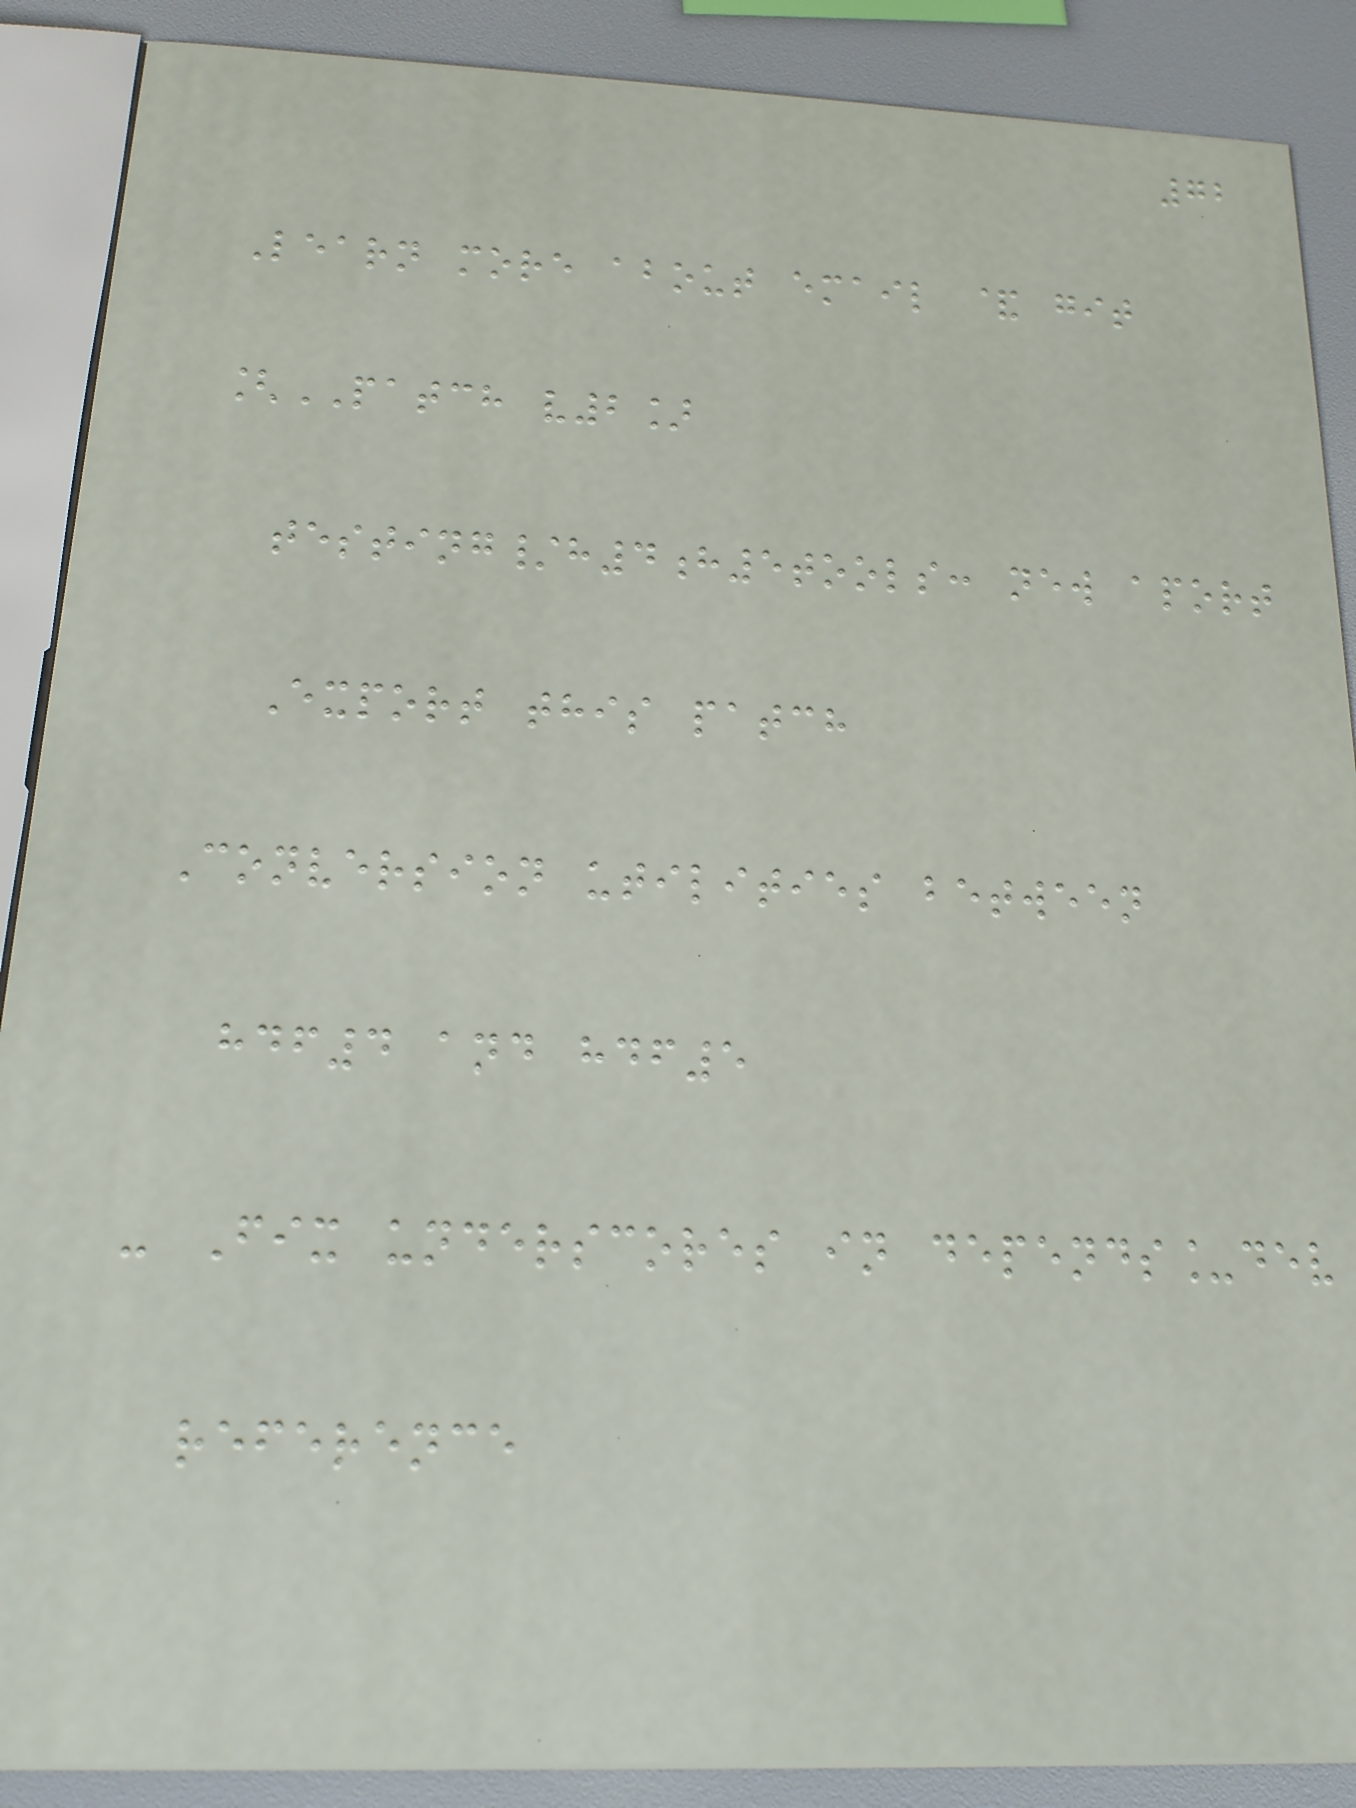72
Learn more about email & git
[PATCH v2]
testing/h4h5tools: new aport
Export this patch
Conversion utilities between
hdf4 and hdf5
- Fix underscores in depends_dev
reference
